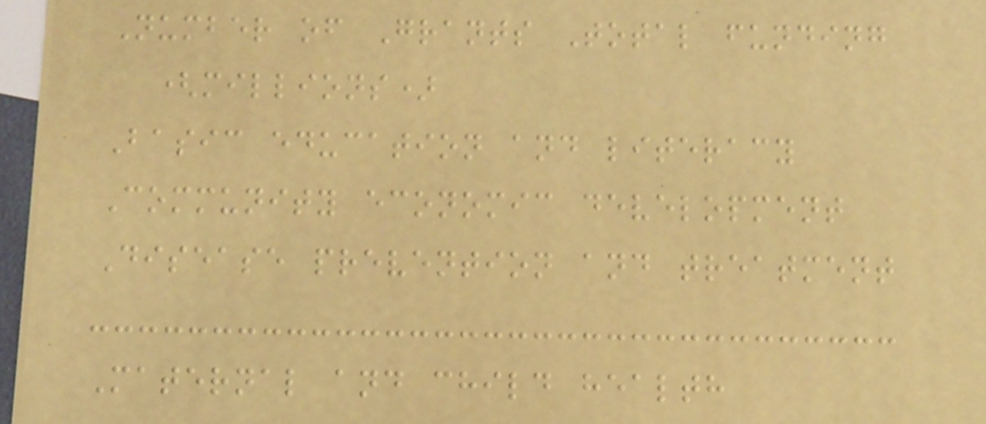Number of Grants Total funding
(millions)
Basic education and literacy
Community economic development
Disease prevention and treatment
Maternal and child health
